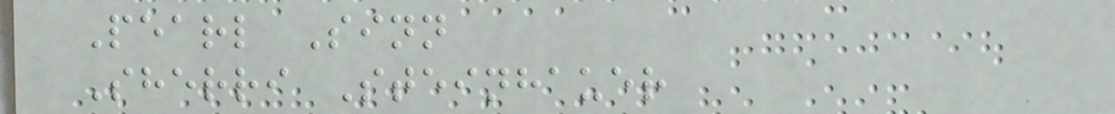Pearl Sinn
Sherri Steinhauer
